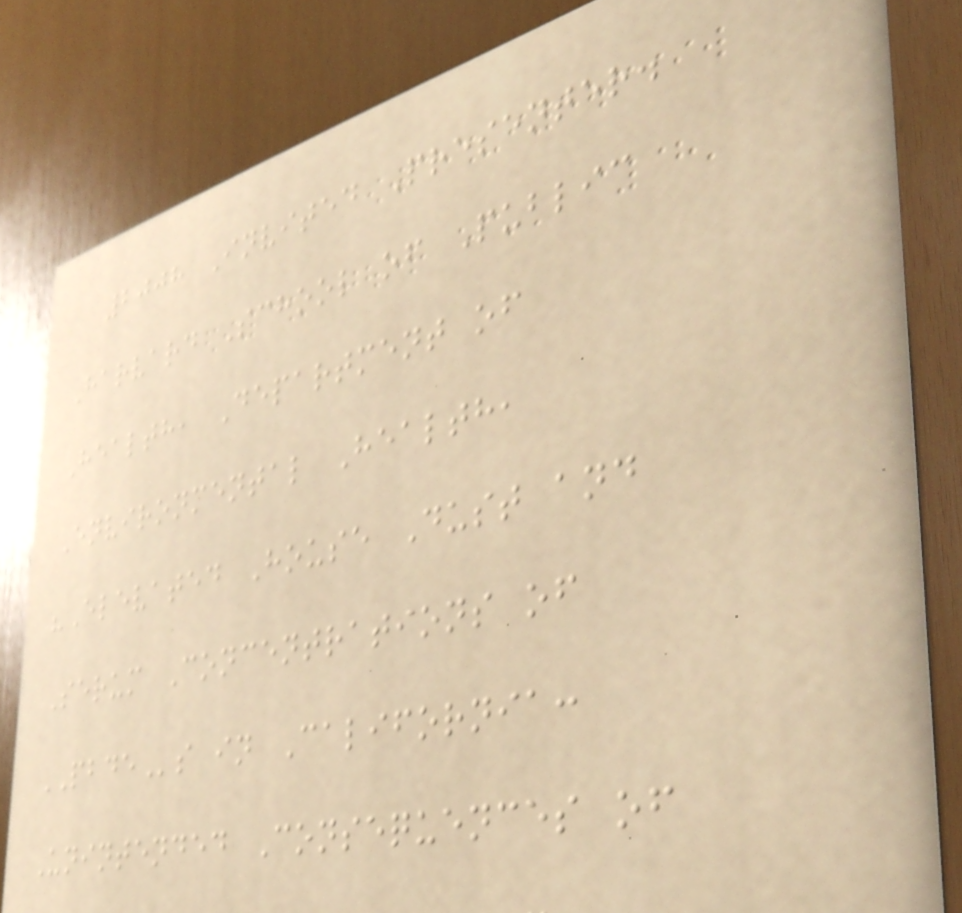2008 Invited Presenter.
Harvard School of Public
Health, Department of
Environmental Health,
"Elevated House Dust and
Serum Concentrations of
PBDEs in California:
Unintended Consequences of
